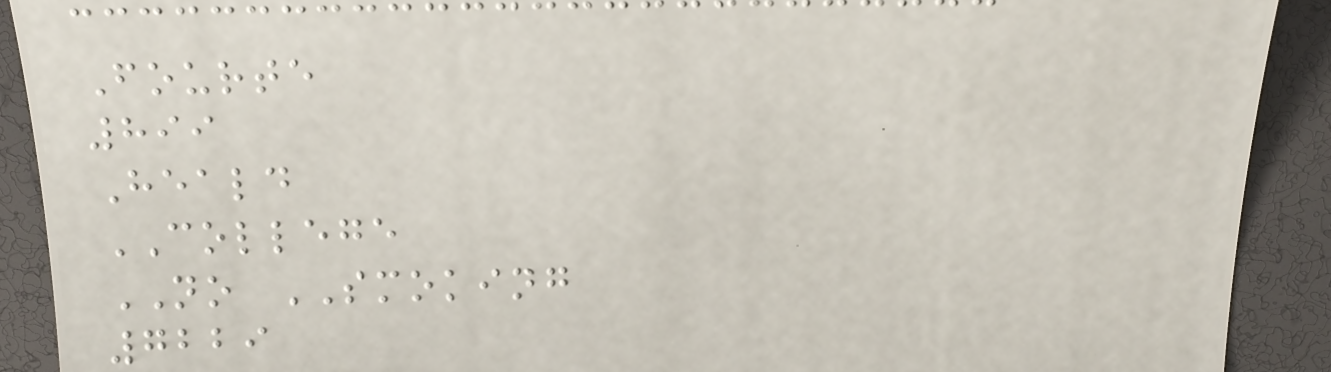Fourte
899
Heald
COLLEGE
NO SMOKING
7229
